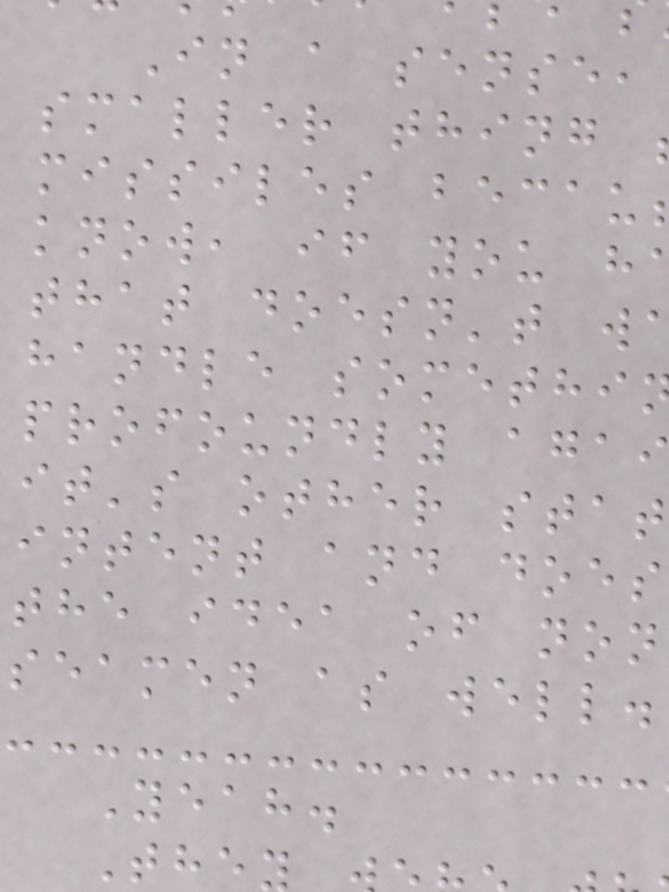In a sense,
smaller thing
missiles becau
know, if you h
that doesn't w
handle somethi
profoundly agai
it's other stat
intent and does
the idea of non
seamen as well.
Yeah.
